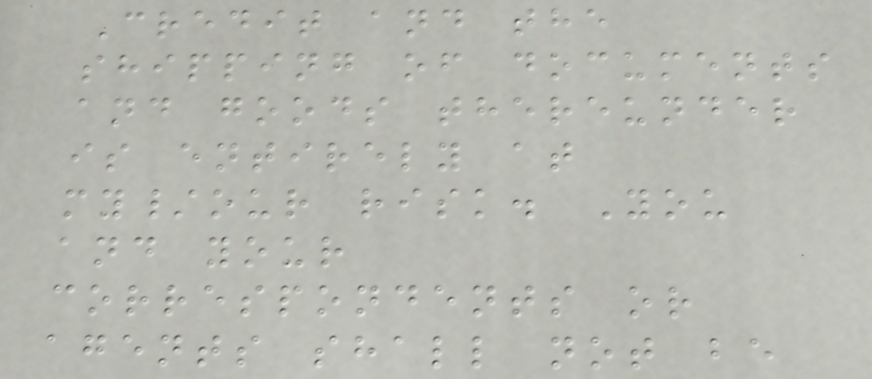Credit and the
shipping of documents
and goods thereunder
is entirely at
my/our risk. You
and your
correspondents or
agents shall not be
